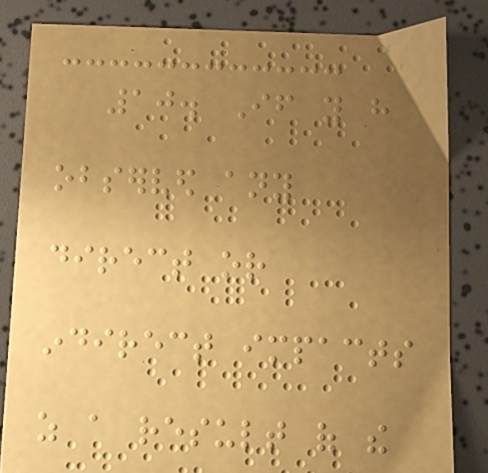10. If you have
observed any
direct or
indirect impacts
as a result of the
